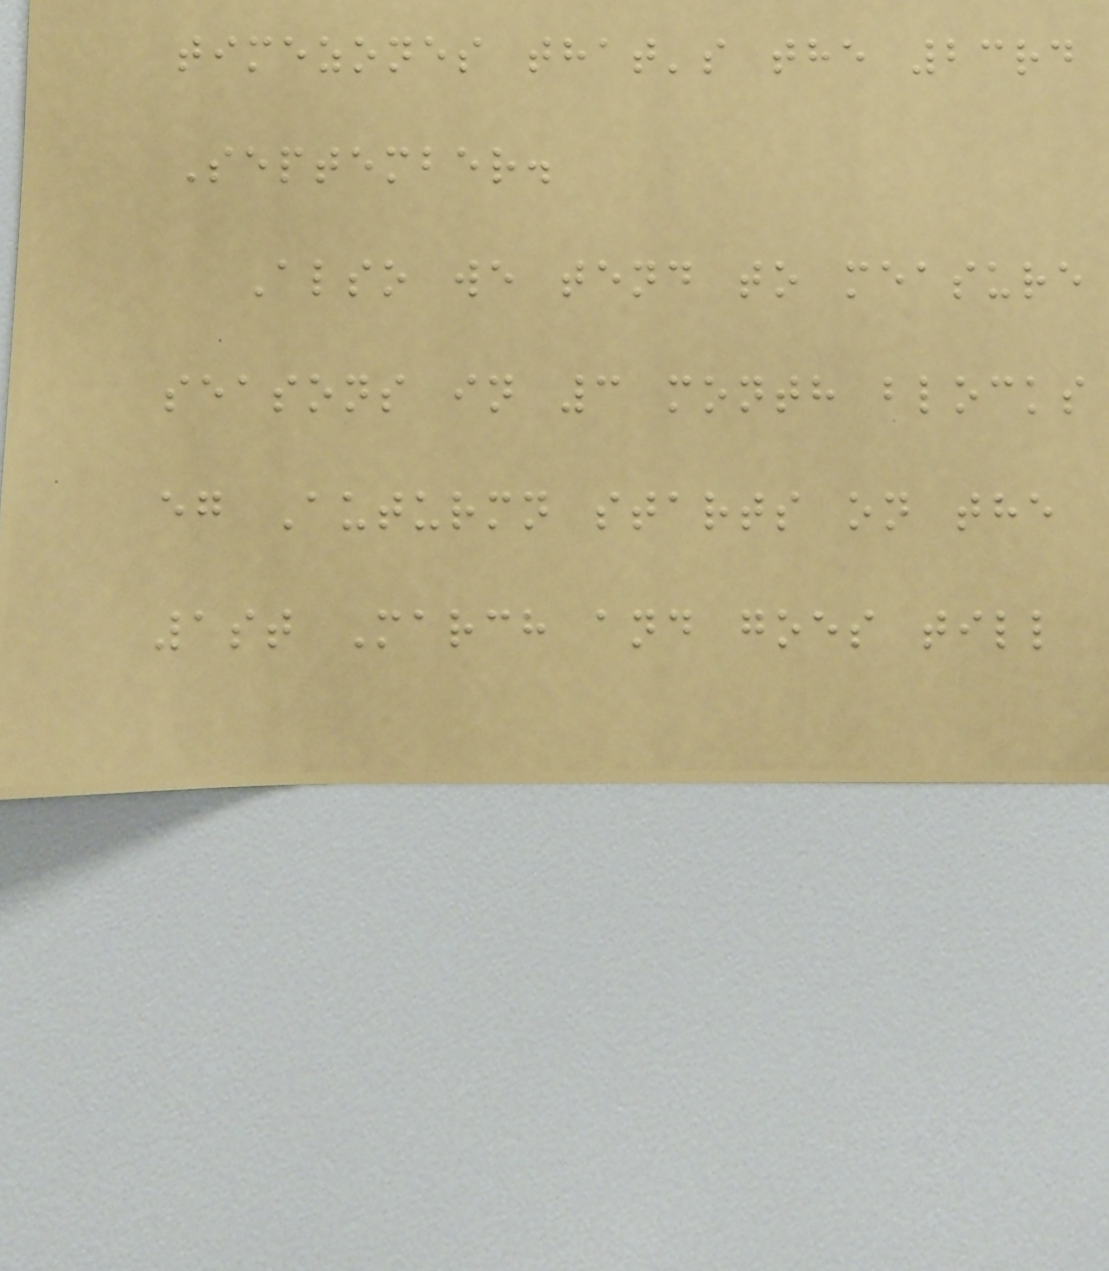timezones that's the 23rd
September.
Also we tend to measure
seasons in 3 month blocks
eg Auturmn starts on the
1st March and goes till
